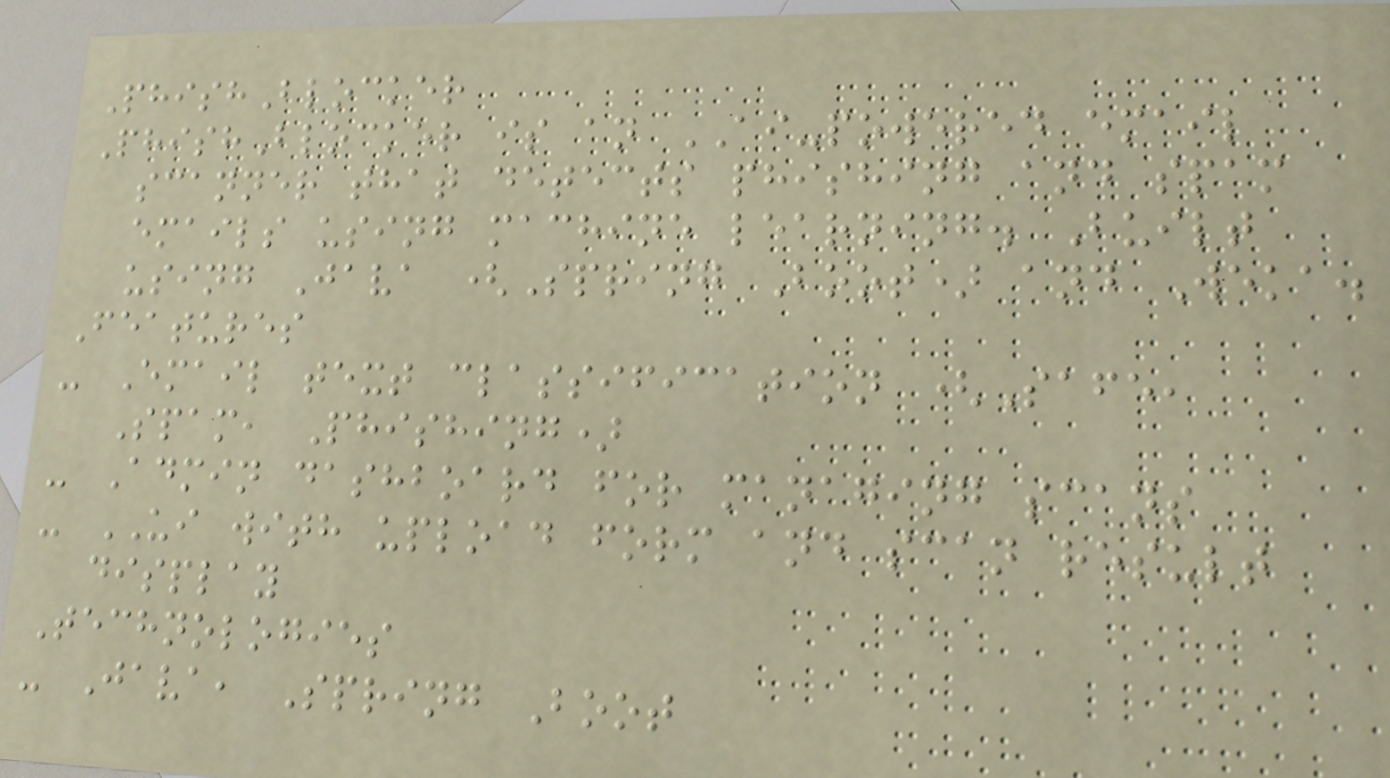PhishBlocker
PhishBlocker is an AI-powered email
scanner that detects phishing and spam
emails using machine learning. Built
using Java (Spring Boot) and Weka.
Features
- Email text classification (Safe,
Spam, Phishing)
- Admin dashboard for managing scans
- UI with upload form and scan result
display
Technologies
- Java, Spring Boot
